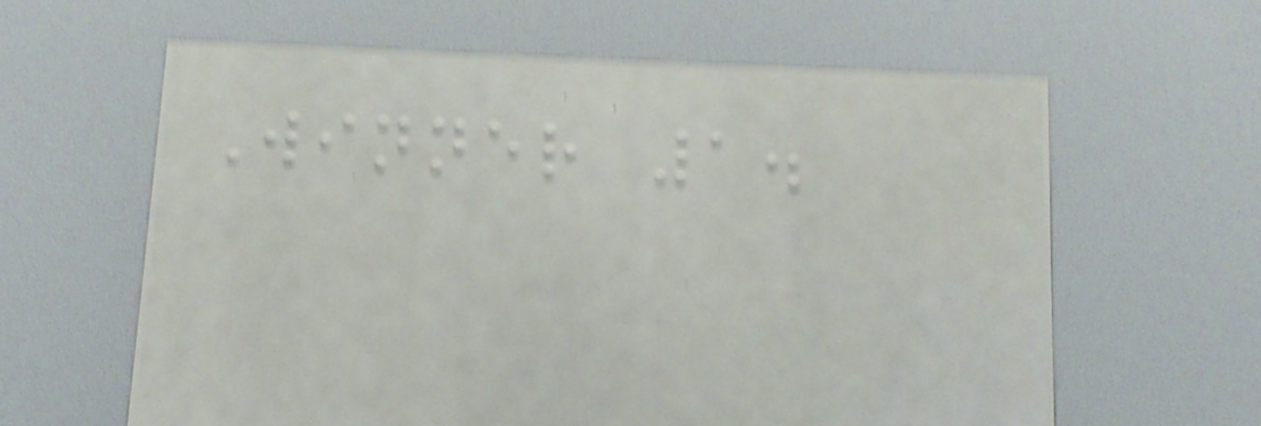Winner 1.
